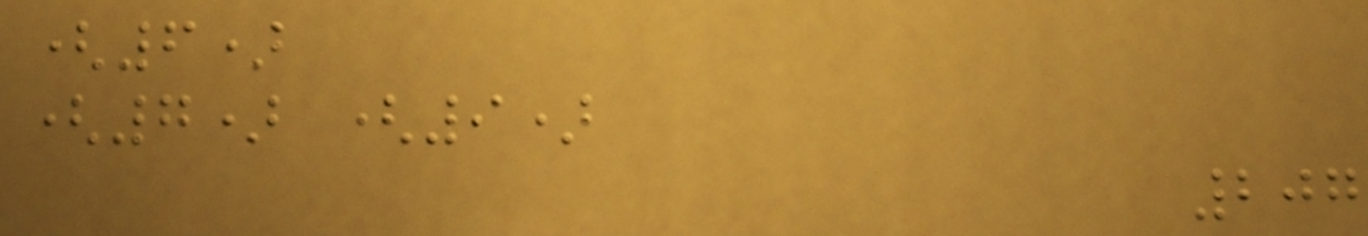(6)
(7) (9)
207
